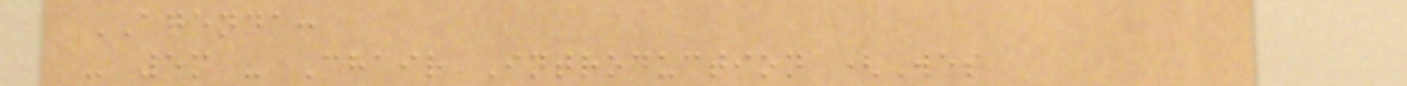AGENDA:
- 5m - Chair Introduction (Wes
